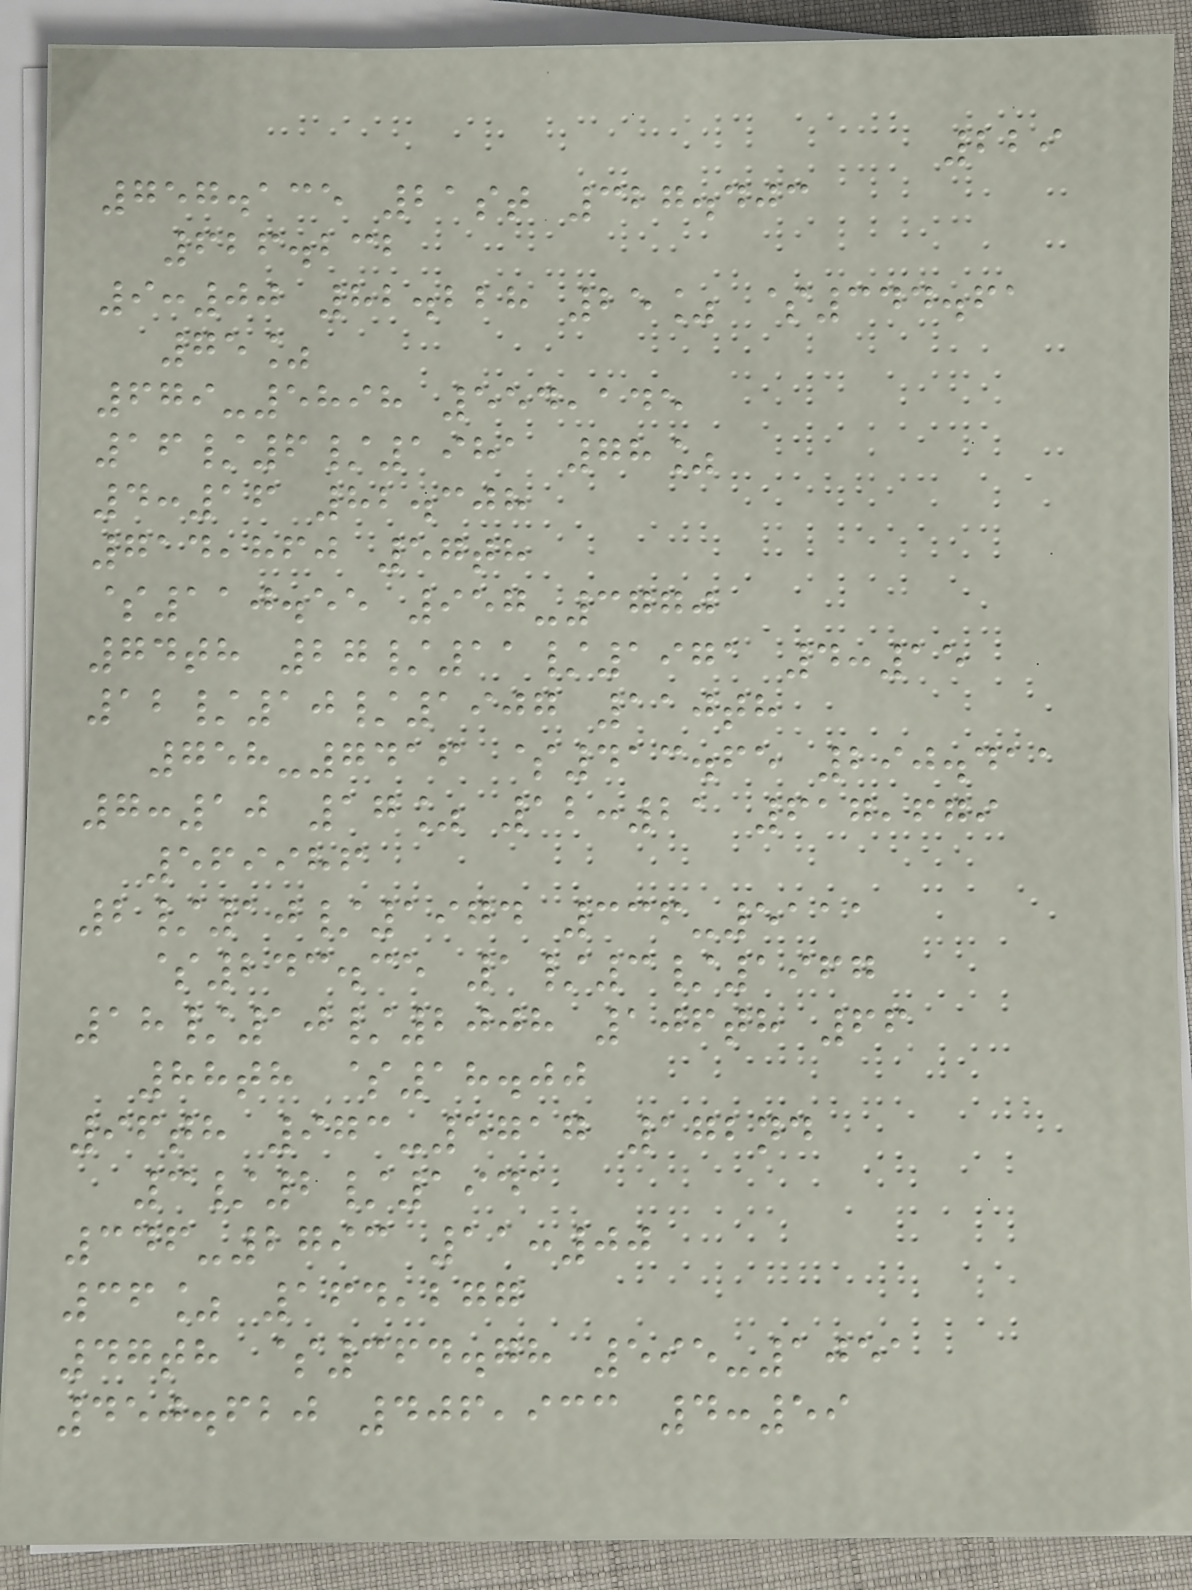229
757.135 21st 327.403
626.232
9:00 82.228 25% $344.61
75%
679-5898 554,145
16/6/1981 78%
4:16 82.308
714,860 57th
$110.55 957-3770
74th 27/11/1971 4:15
12/10/1907 110th
758-7416 $413.65 290.411
7:10 17% 12:21 617,679
569986
2/10/1974 336-5111
$243.35 1/3/1967
18/10/2008 106th 66
88th $18.00
96th 973-5717 172nd
3/2/1941
346-2793 11:00
36% 164,277
47th $364.78 595-1051
450.620 406,933 4:59
